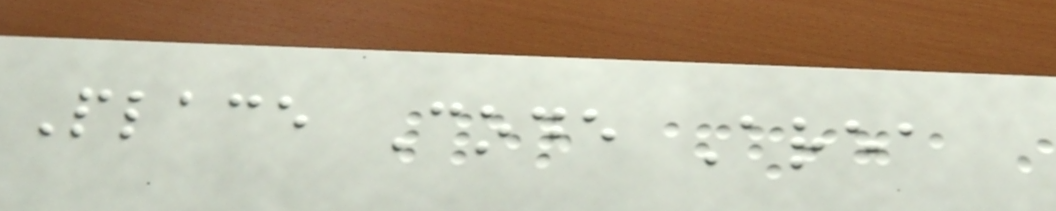Place Code Area
